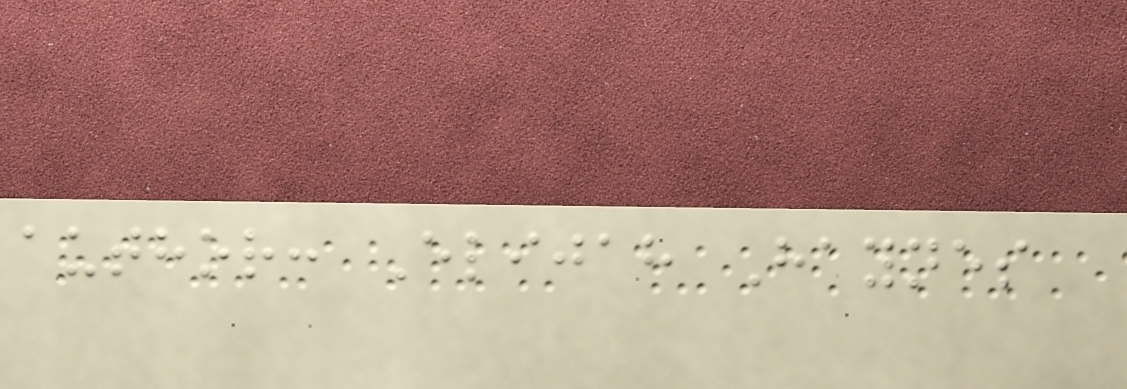author: Elijah Haynes
